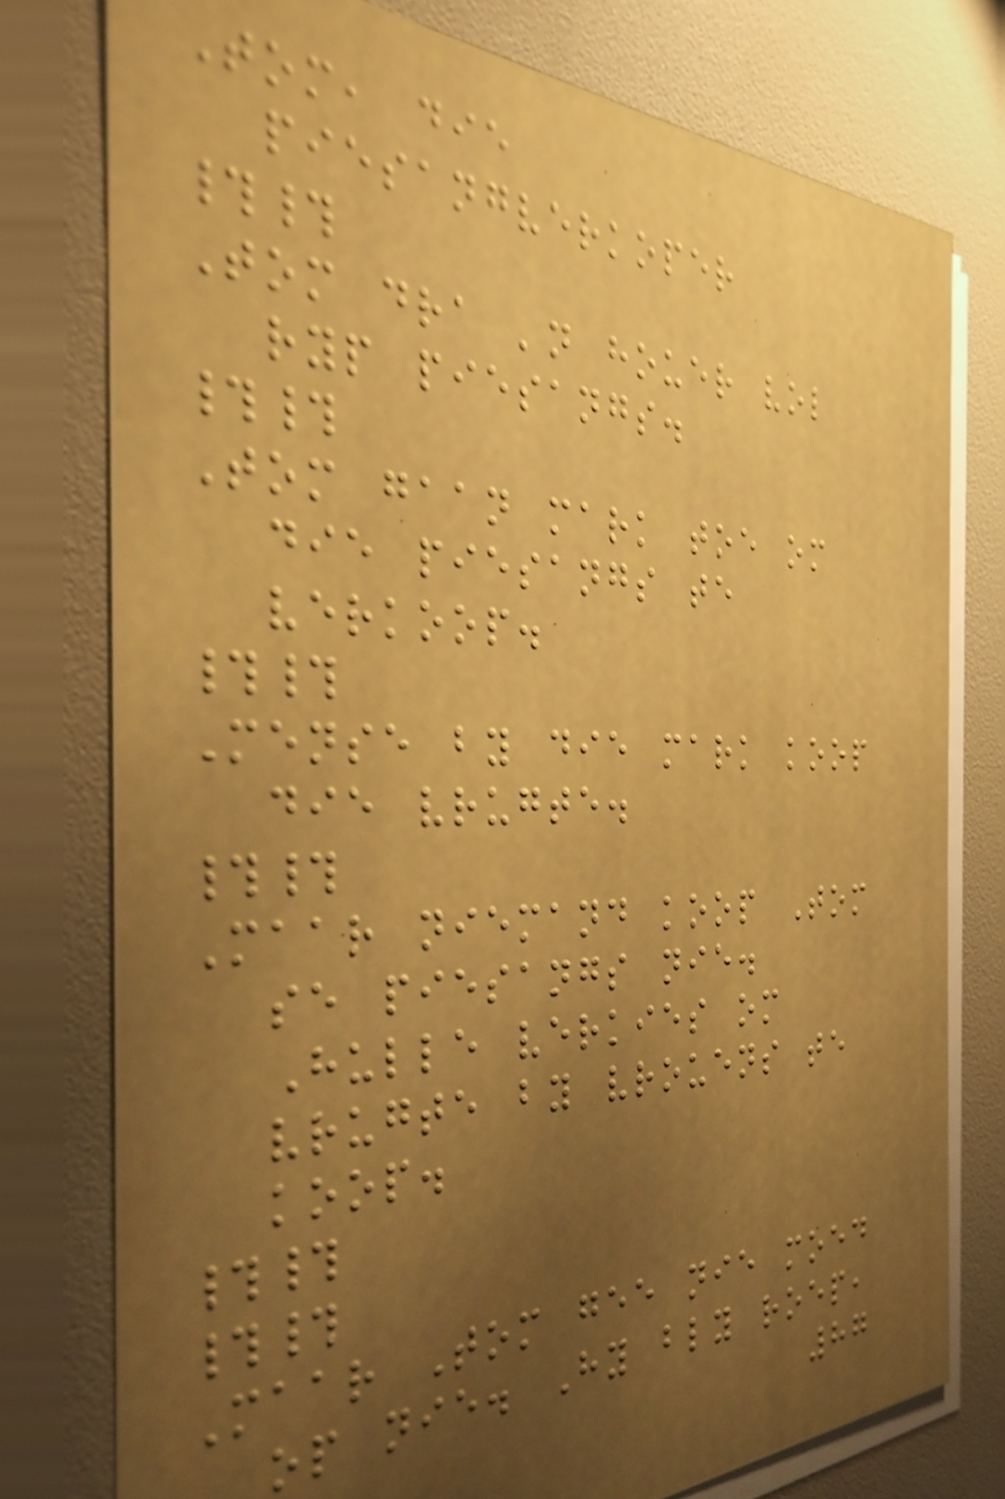Tom, die
piesangverkoper
##
Tom dra 'n houer vol
ryp piesangs.
##
Tom gaan mark toe om
die piesangs te
verkoop.
##
Mense by die mark koop
die vrugte.
##
Maar niemand koop Tom
se piesangs nie.
Hulle verkies om
vrugte by vrouens te
koop.
##
##
Maar Tom gee nie moed
op nie. Hy bly roep,
87
